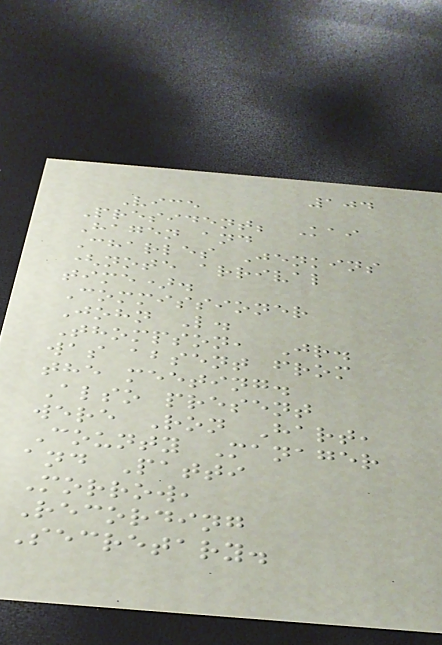104
Vice
President; Kai
Hagen and
Charles Jenkins
(note arrival
time).
Commissioner
John L.
Thompson, Jr.
was absent from
the meeting.
Also present
were Ron Hart,
County Manager
and Patti
Morrow,
Recording
Secretary.
